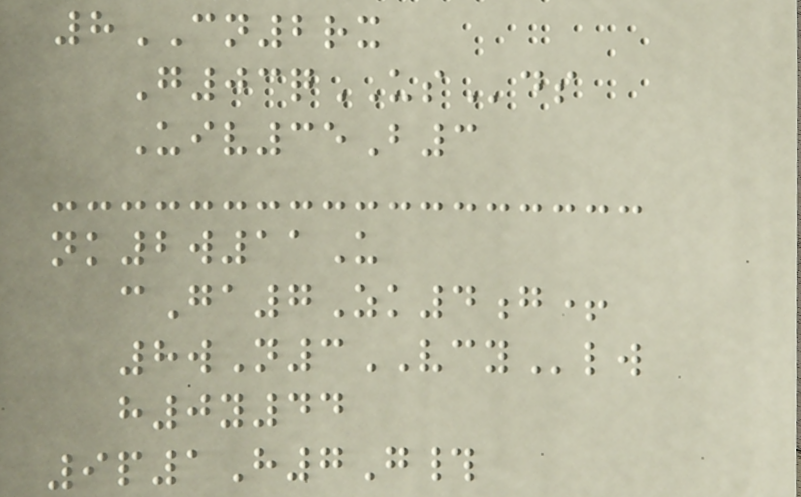8CN2rx
G03qUSds
Uiv35B3
nk2w11U
cGa7Zk4g+
8wN3VCYlw
h0y44
9p1H7G#
